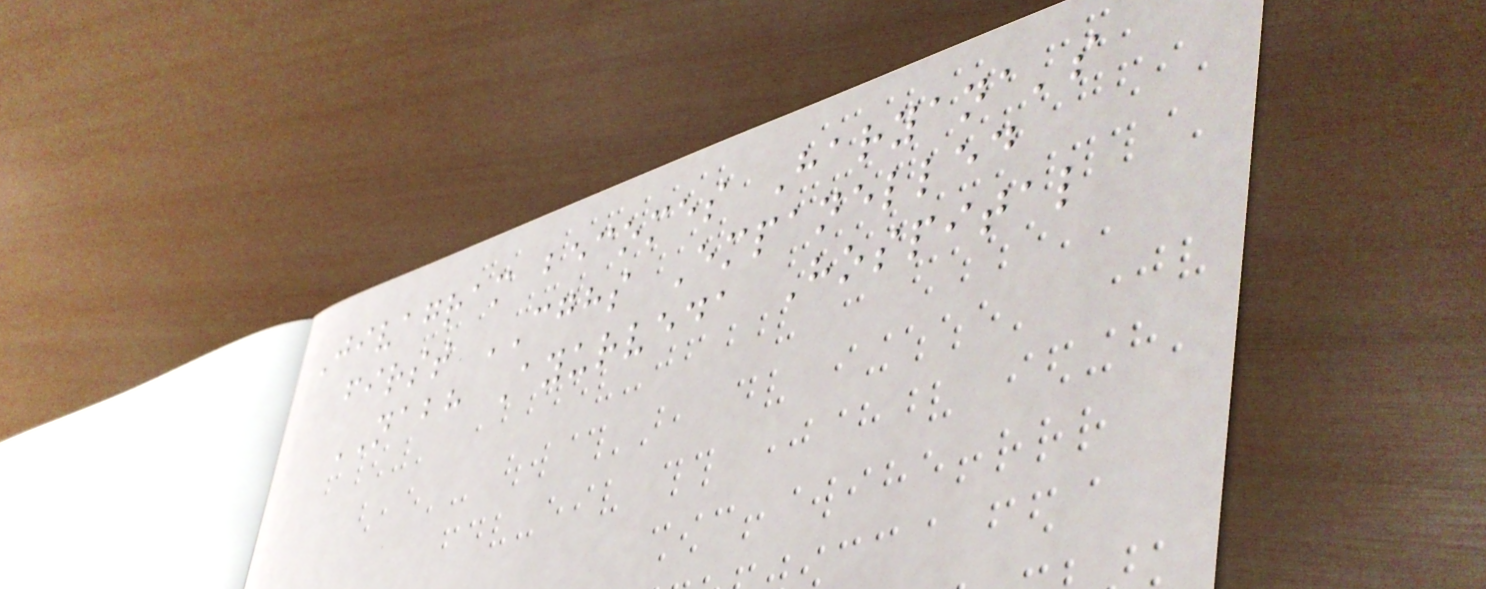Jivagram becomes Haryana's
first CGHS Empanelled
NABH Ayurveda Hospital
